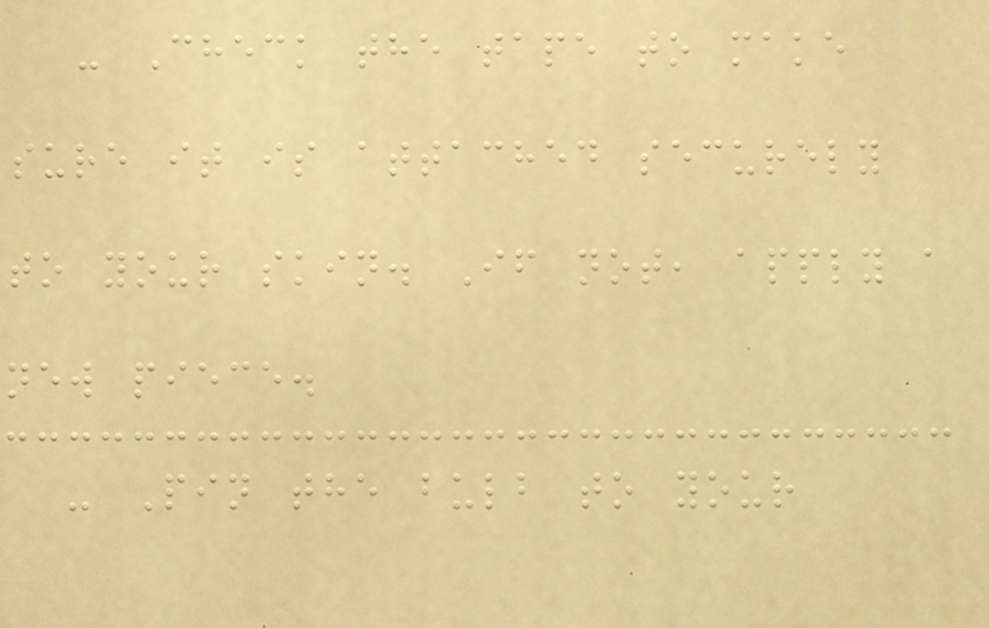- Check the tape to make
sure it is attached securely
to your skin. If not, apply a
new piece.
- Pin the bulb to your
